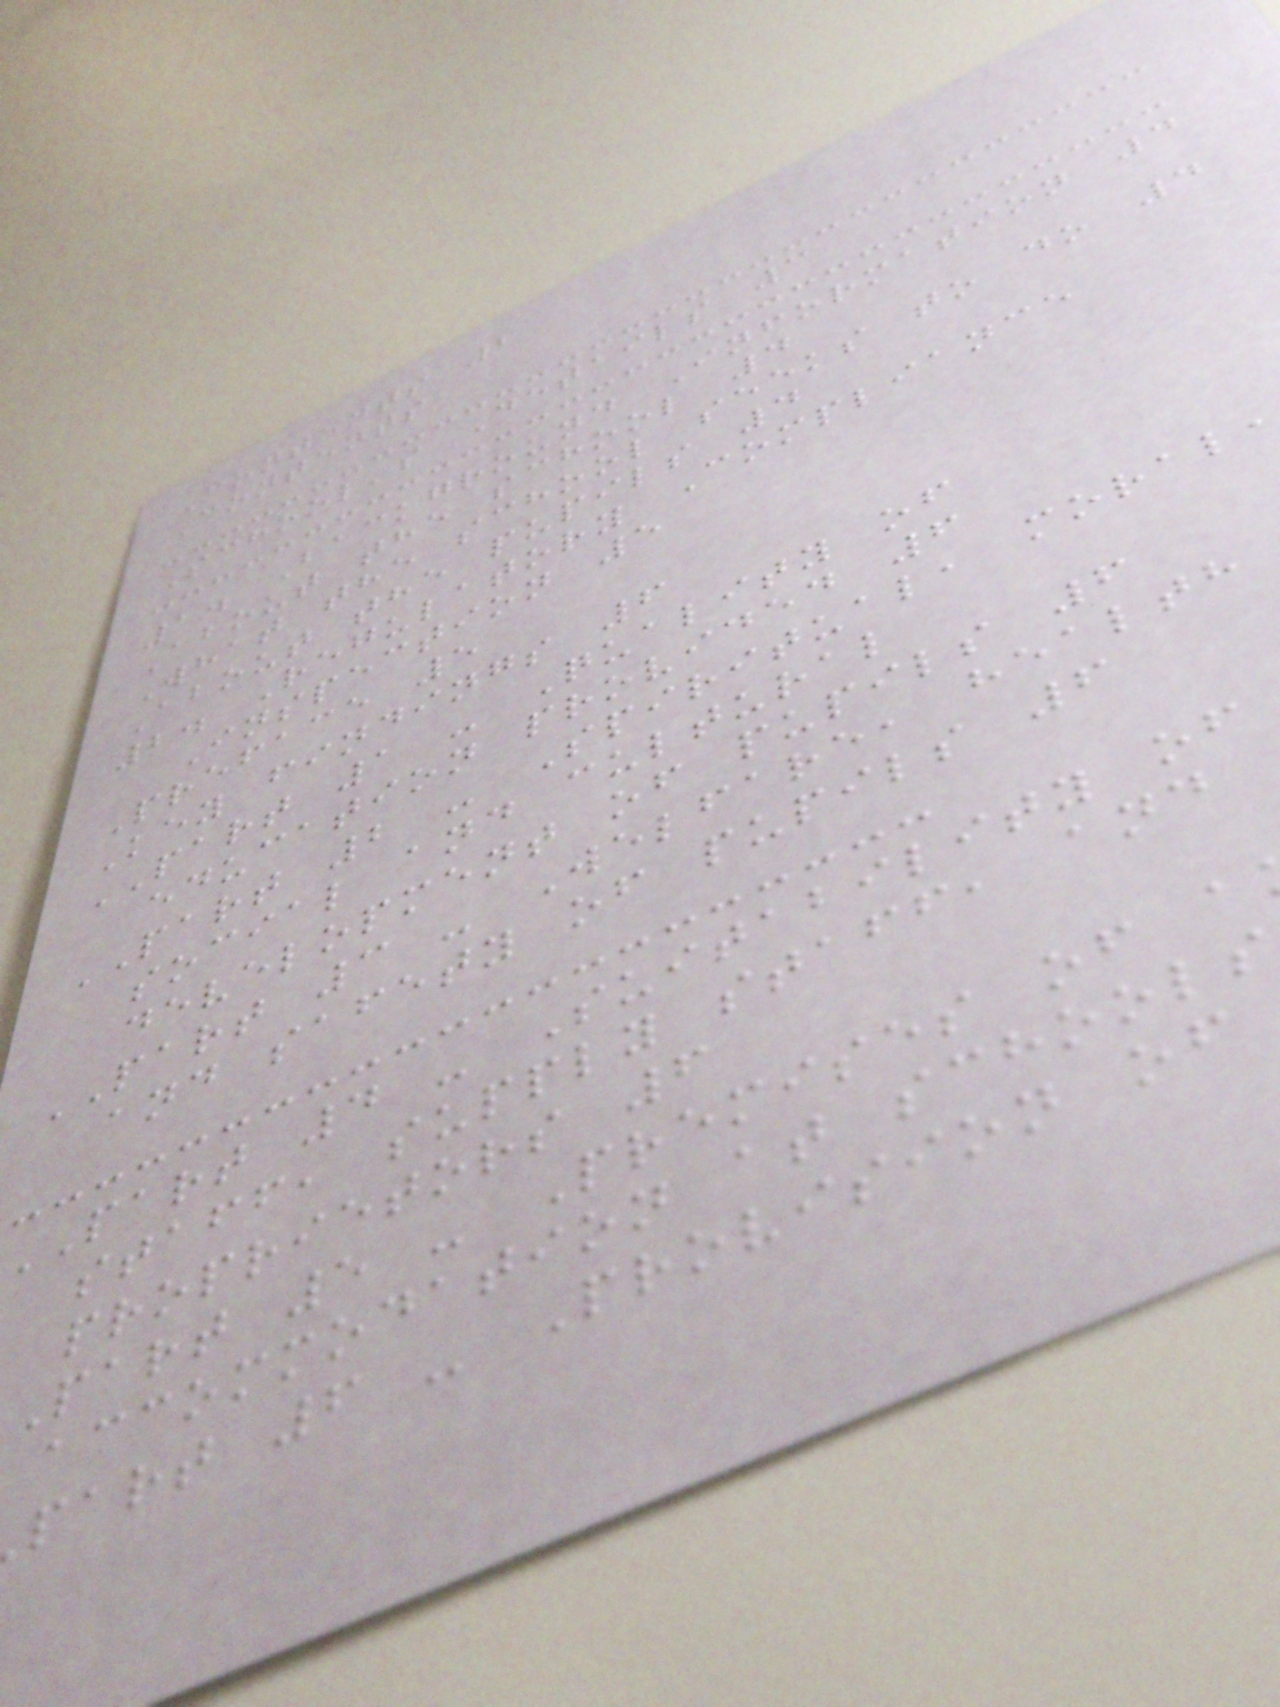Contents 2
Contents
School's Details 3
1. Background Information 4
About the school 4
What the school seeks to do 4
About the pupils 4
2. Regulatory Compliance
Inspection 5
Preface 5
Key findings 6
PART 1 - Quality of
education provided 6
PART 2 - Spiritual, moral
social and cultural
development of pupils 6
PART 3 - Welfare, health
and safety of pupils 6
part 4 - Suitability of
staff, supply staff, and
proprietors 6
part 5 - Premises of a
accommodation at schools
part 6 - Provision of
